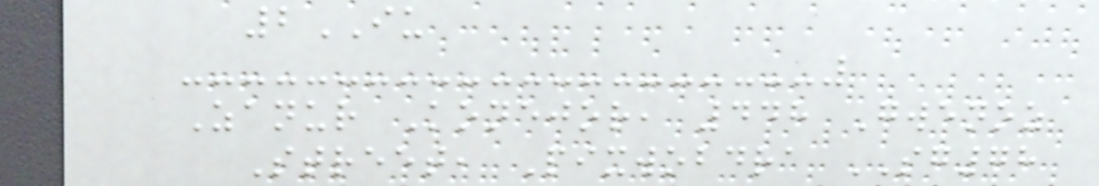2IU
Zanur Konejor, 448 Gwenoz
Street, Pixwobdra SG78
